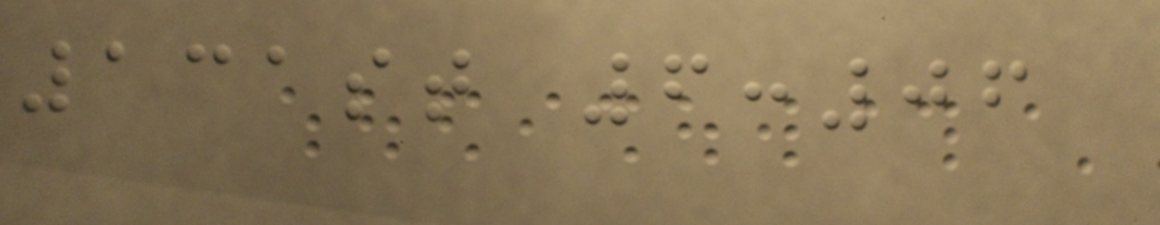131st 6:06
